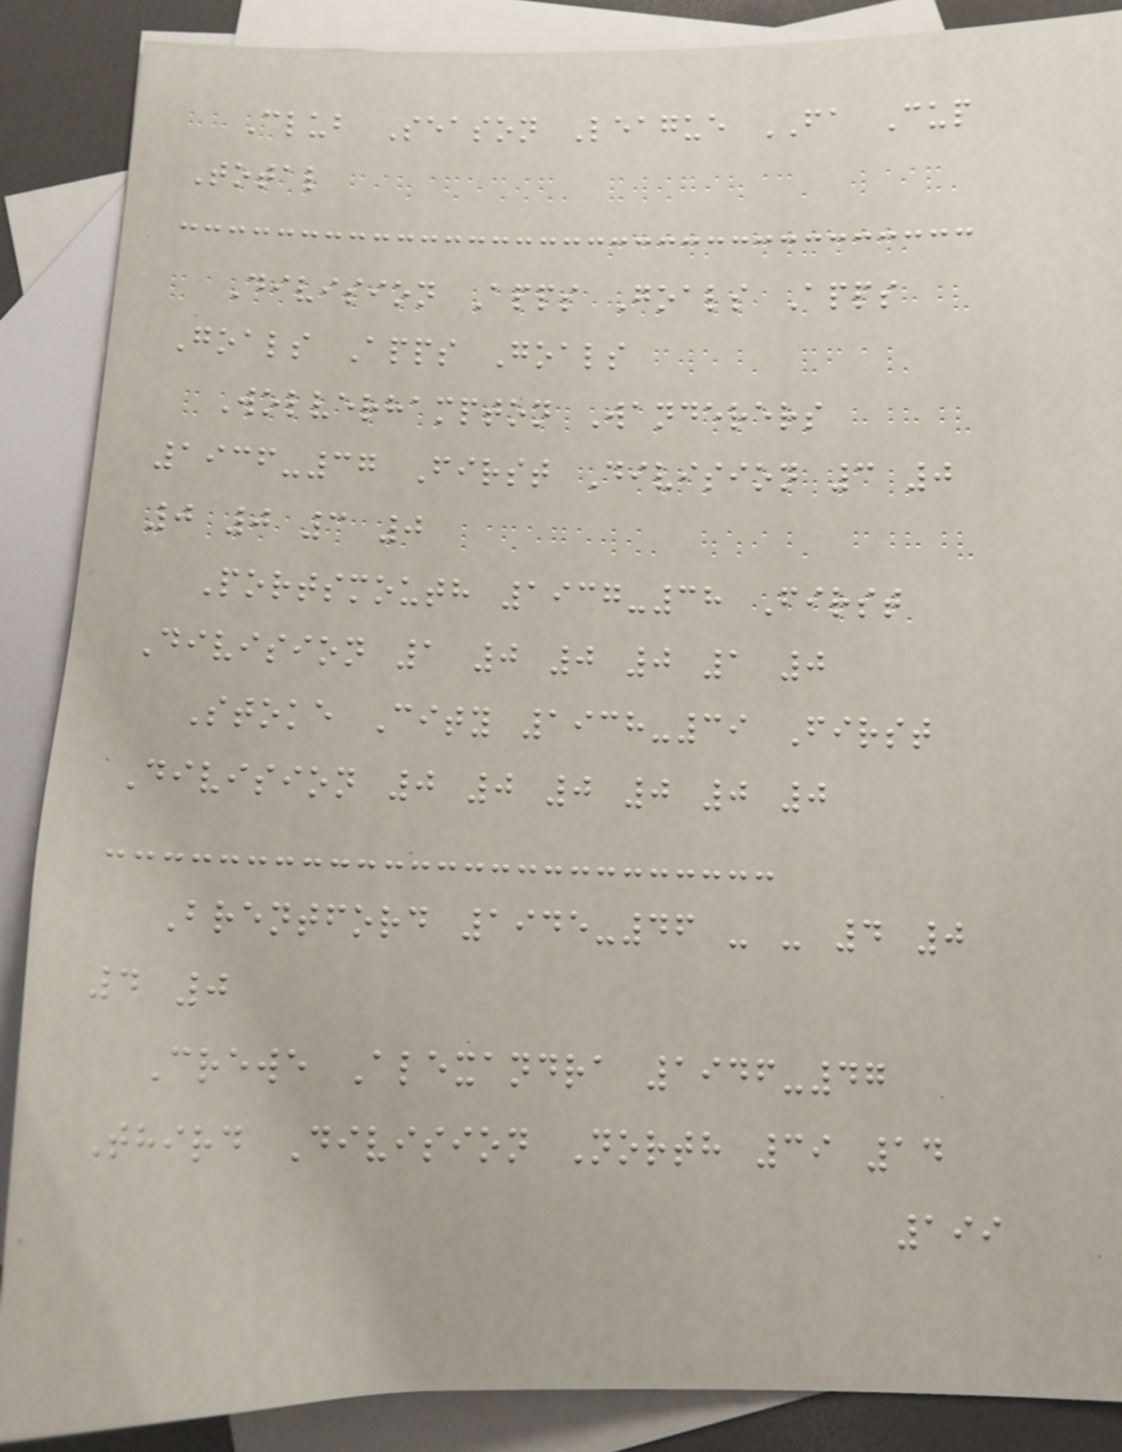Club Season League FA Cup
Total
Division Apps Goals Apps
Goals Apps Goals
Wolverhampton Wanderers
1936-37 First Division 3 0
0 0 3 0
Portsmouth 1937-38 First
Division 1 0 0 0 1 0
Stoke City 1938-39 First
Division 0 0 0 0 0 0
Brentford 1945-46 - - 4 0
4 0
Crewe Alexandra 1946-47
Third Division North 39 14
199
